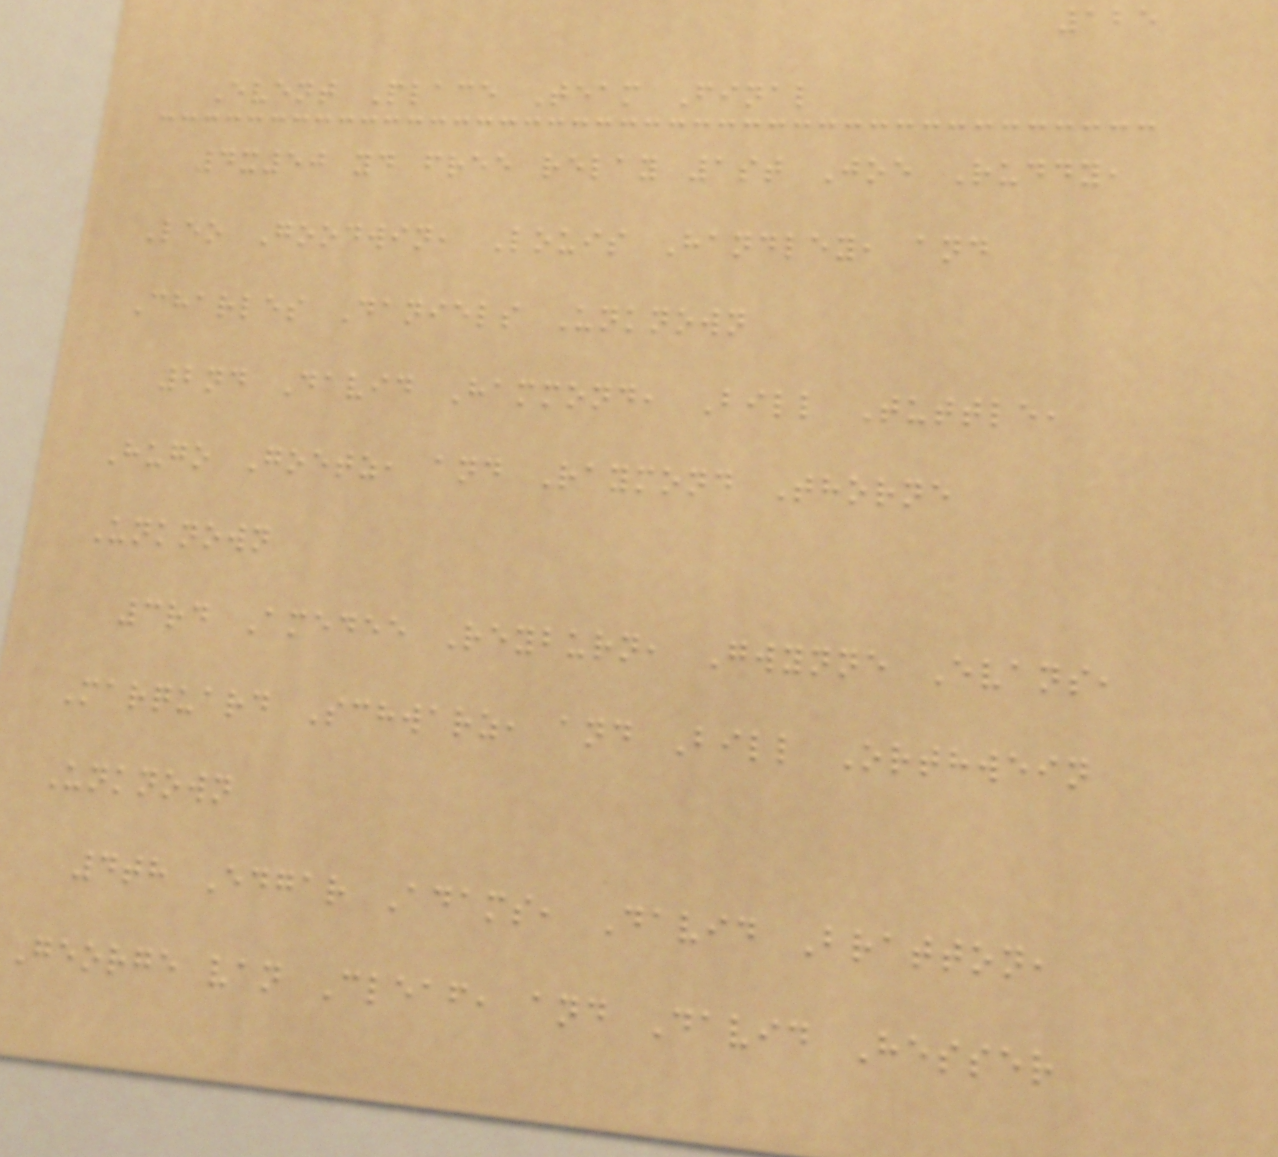125
Event Place Team Final
4x50 yd free relay 1st Joe Ruddy,
Leo Goodwin, Louis Handley, and
Charles Daniels Unknown
2nd David Hammond, Bill Tuttle,
Hugo Goetz, and Raymond Thorne
Unknown
3rd Amedee Reyburn, Gwynne Evans,
Marquard Schwarz, and Bill Orthwein
Unknown
4th Edgar Adams, David Bratton,
George van Cleaf, and David Hesser
